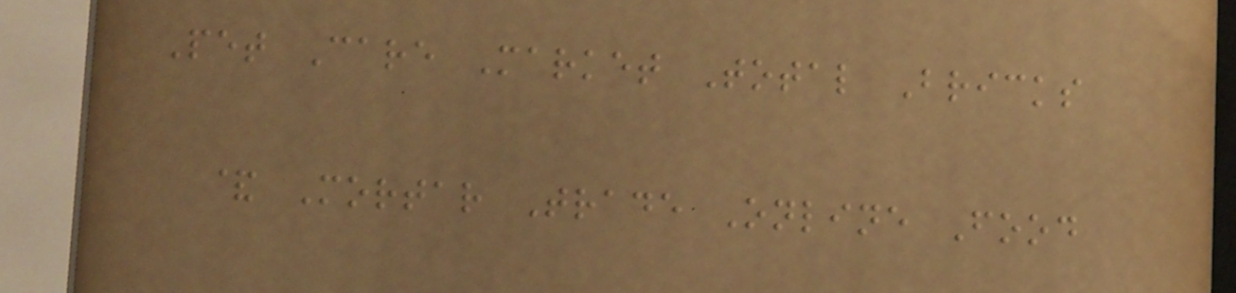Pet Care Market Total Bricks
& Mortar Trade Online Food
